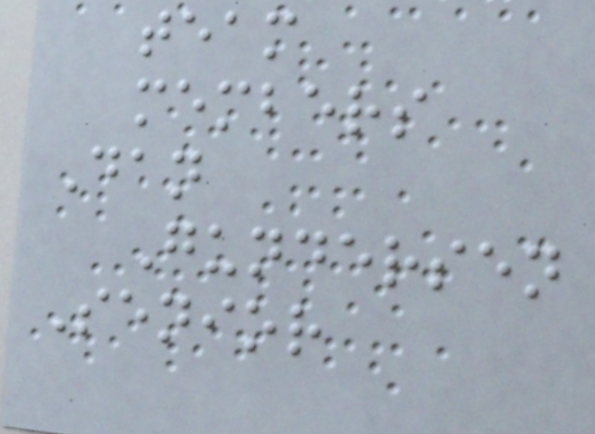team
members
Dan
Gundersen
Senior
